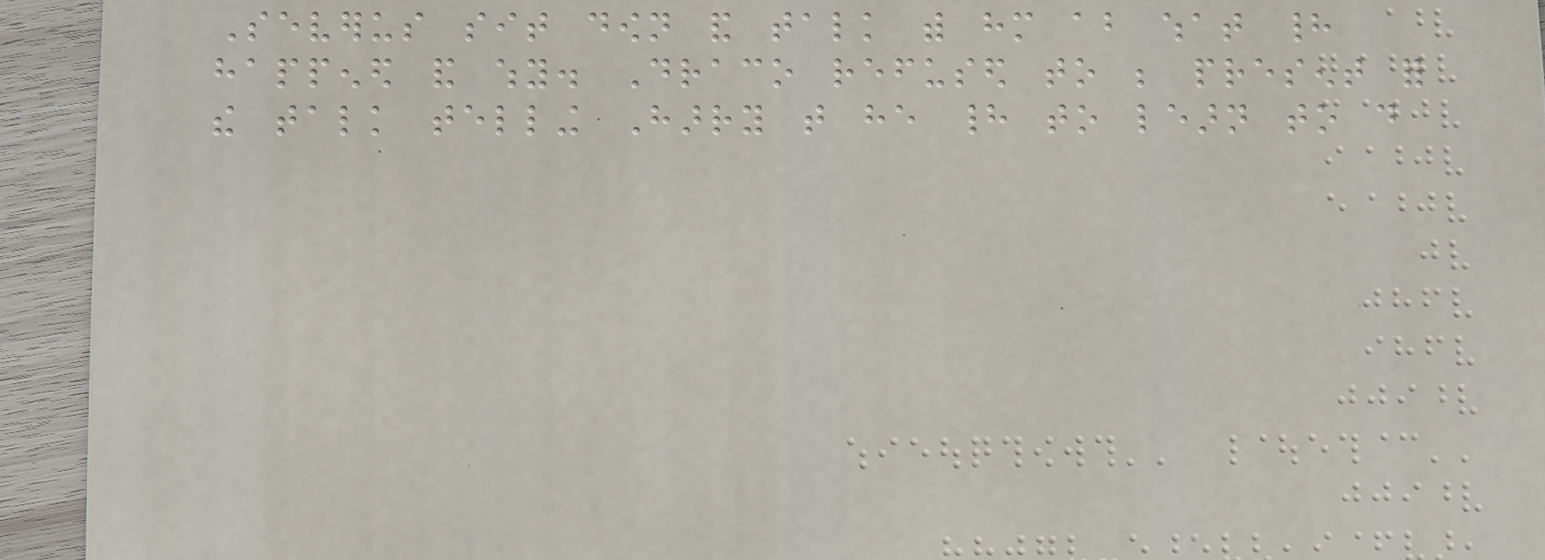Severus sit down and talk with him about what had
happened and why. Draco refused to be present for
the talk telling Harry that he had to learn to do
